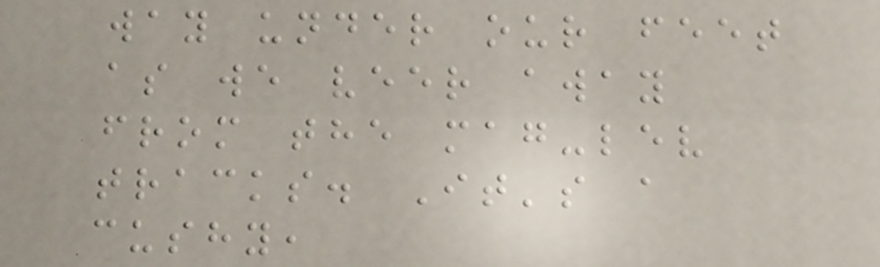way under our feet
as we veer away
from the mag-lev
tracks. It's a
cushy,
